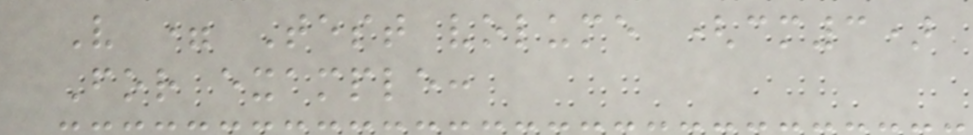V = Test volume (cm3)
For example:
